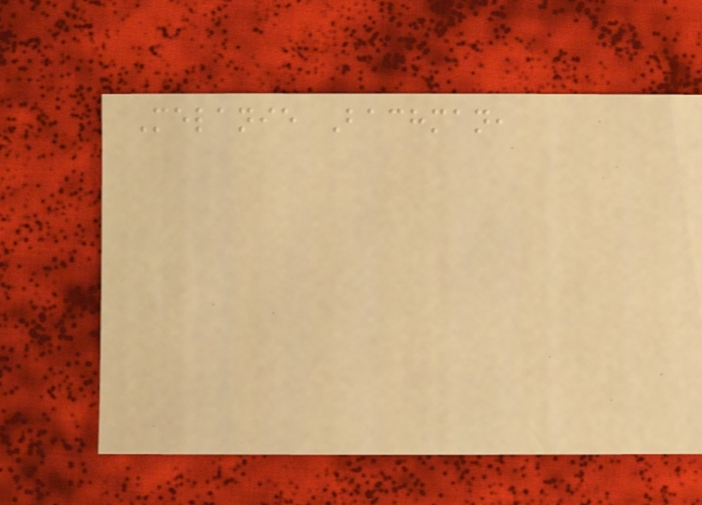Melanie Bachman,
